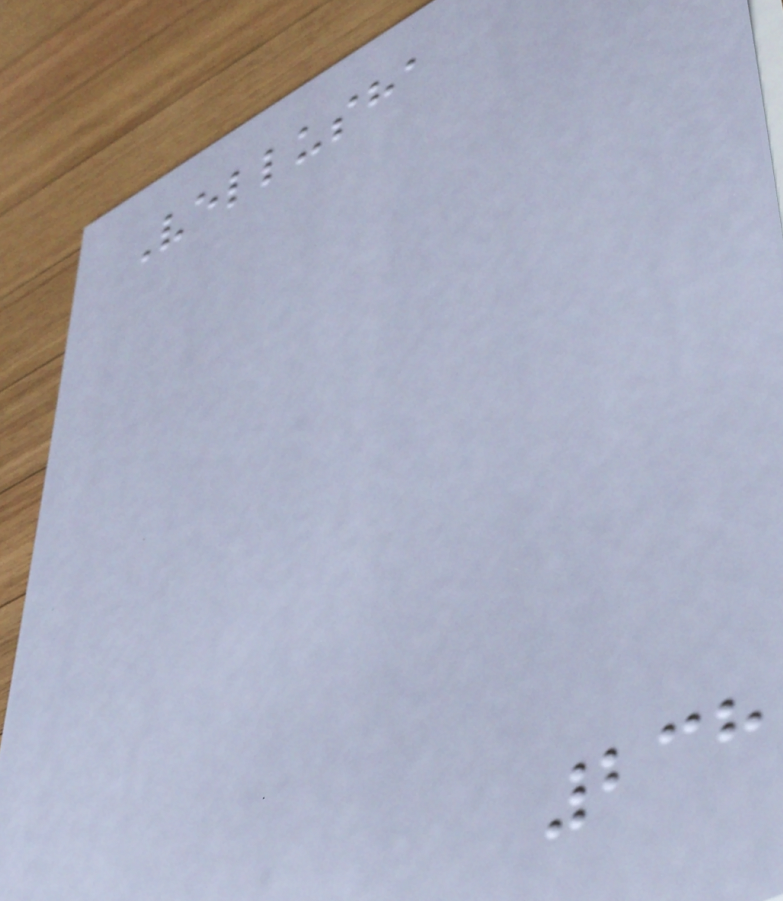Vellusha
238
